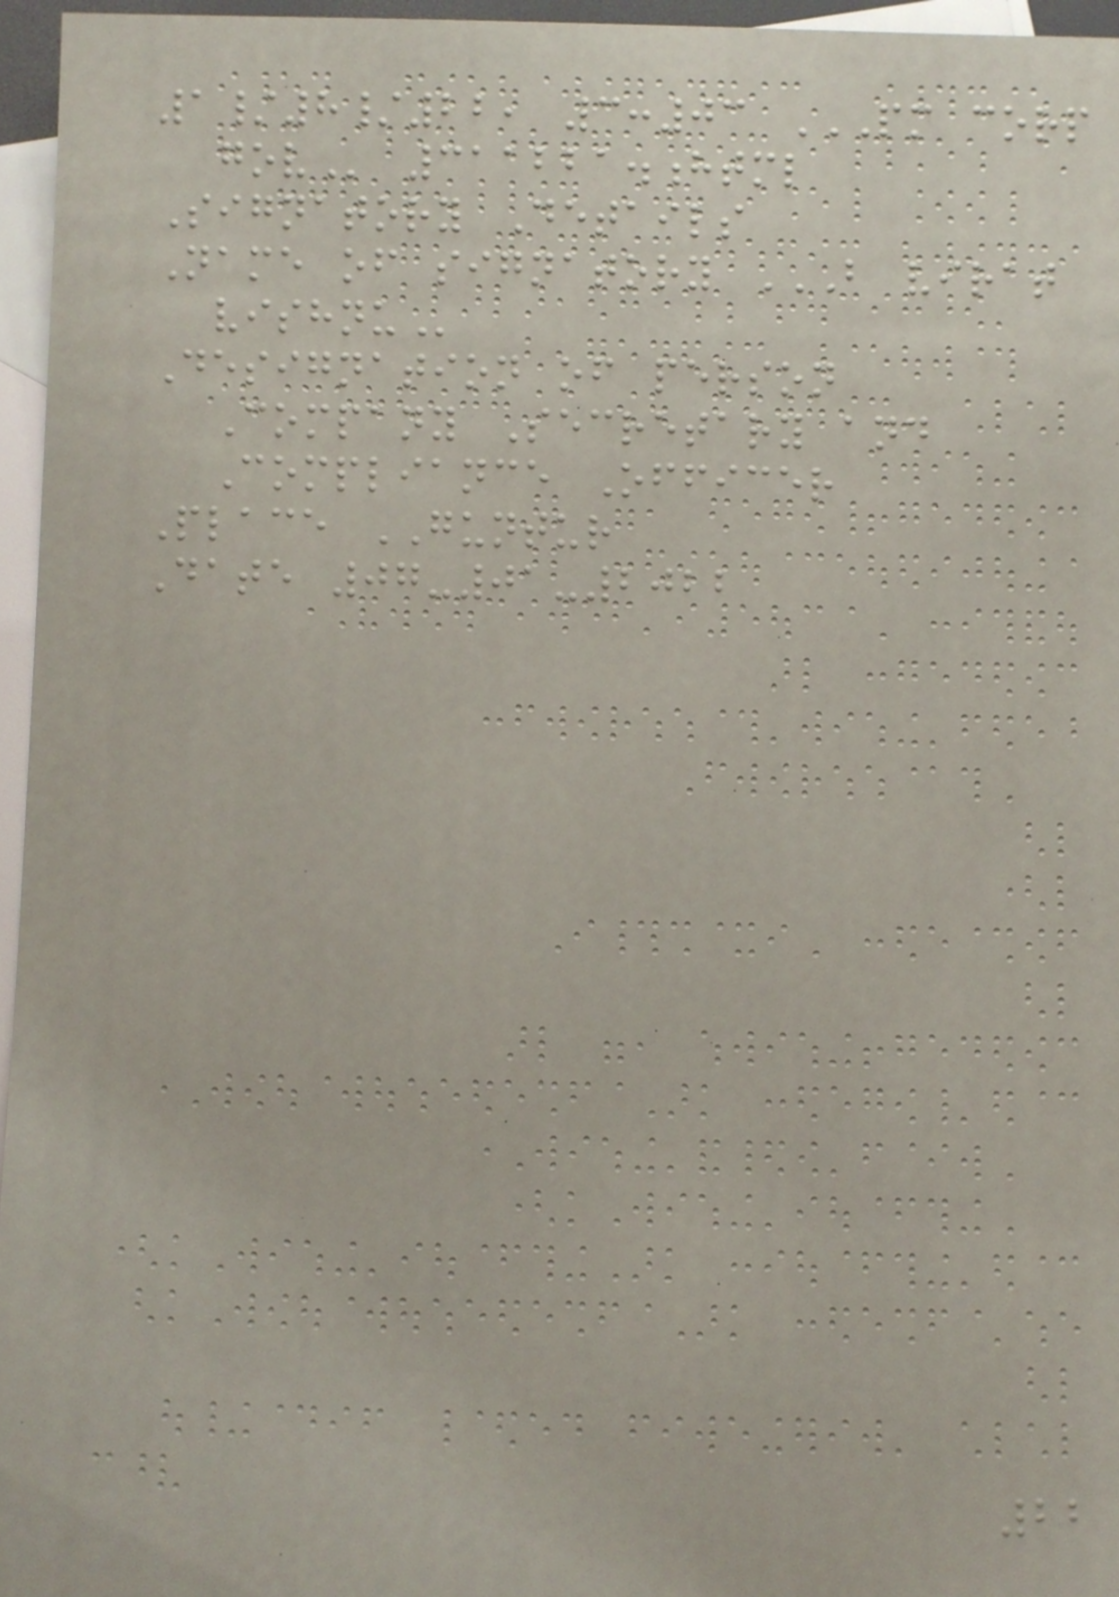1/8/22, 3:03 PM CORP
GOV 311221.html
Signatory Details
Name of signatory B VIRAT
VISHNU
Designation of person
Company Secretary and
Compliance Officer
Place GUNTUR
Date 07-01-2022
22
